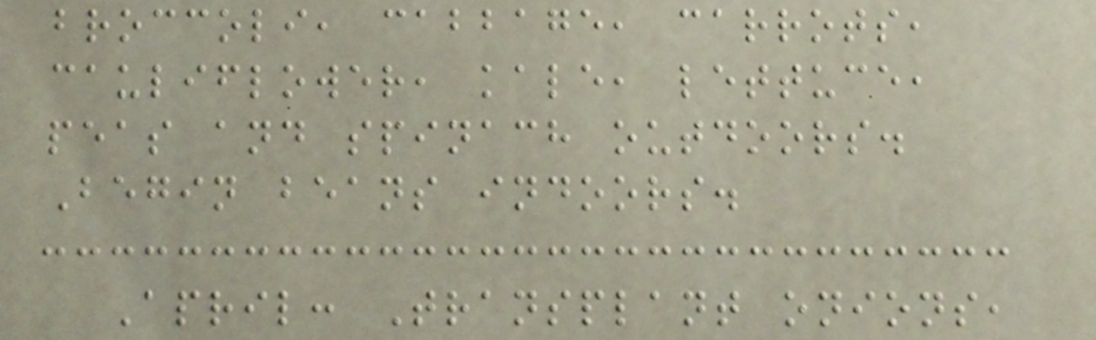broccoli, cabbage, carrots,
cauliflower, kale, lettuce,
peas and spinach outdoors.
Begin beans indoors.
April: Transplant onions,
